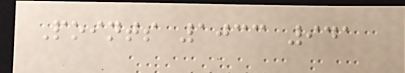Points 1033 941
